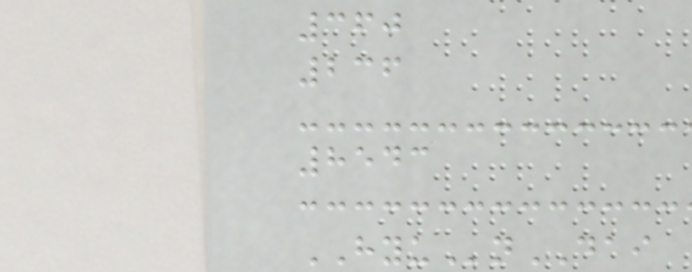360
236
8543
HYUnDAI
